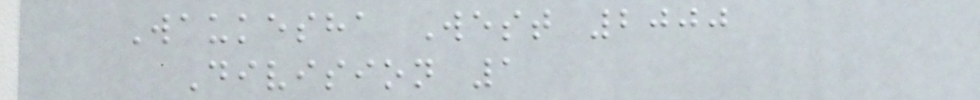Waukesha West 2000
Division 1
